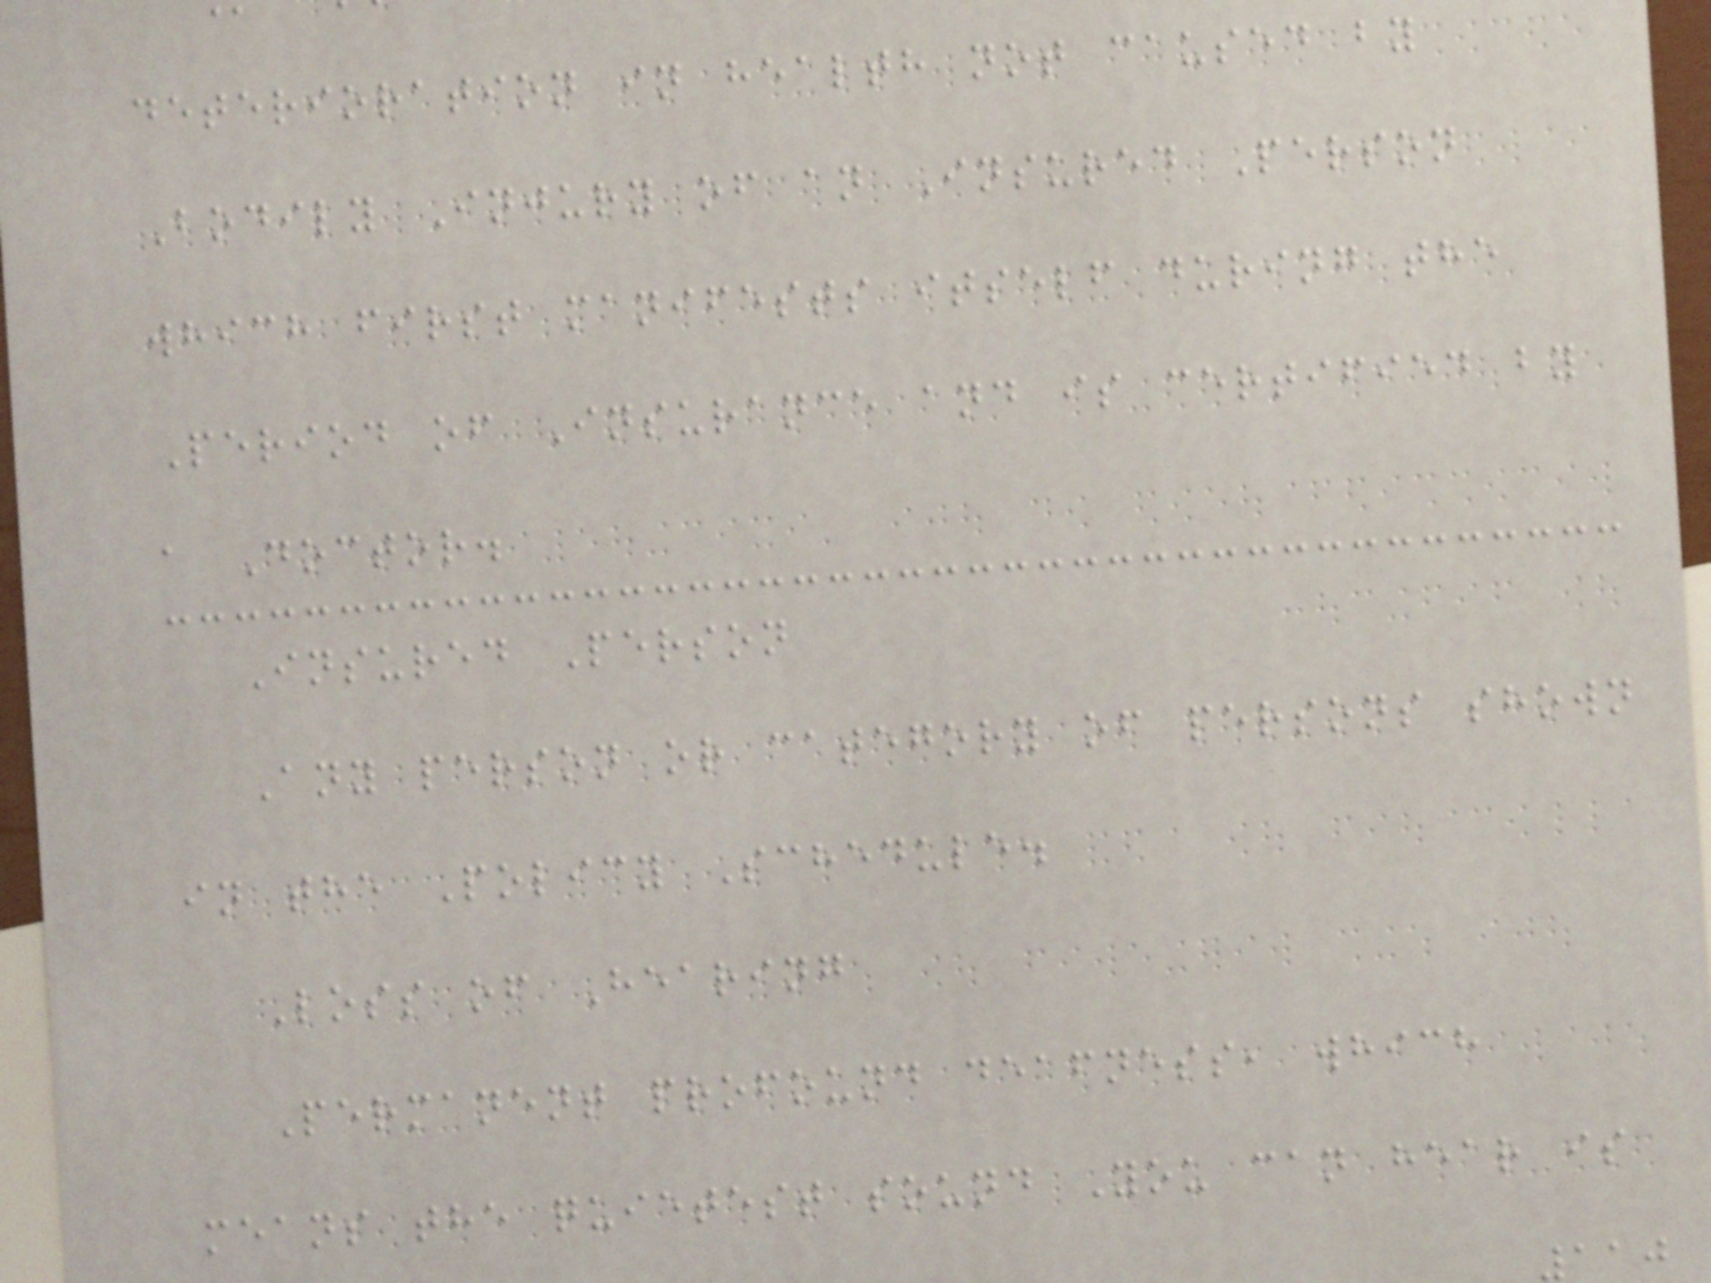deterioration in health not caused by
Bodily Injury of an Insured Person
which first manifests itself during the
Period of Insurance and is certified by
a Doctor.
Insured Person
Any person or category of persons shown
in the Policy Schedule.
Loss of Hearing
Permanent profound deafness, which
means the quietest sound You can hear is
110
